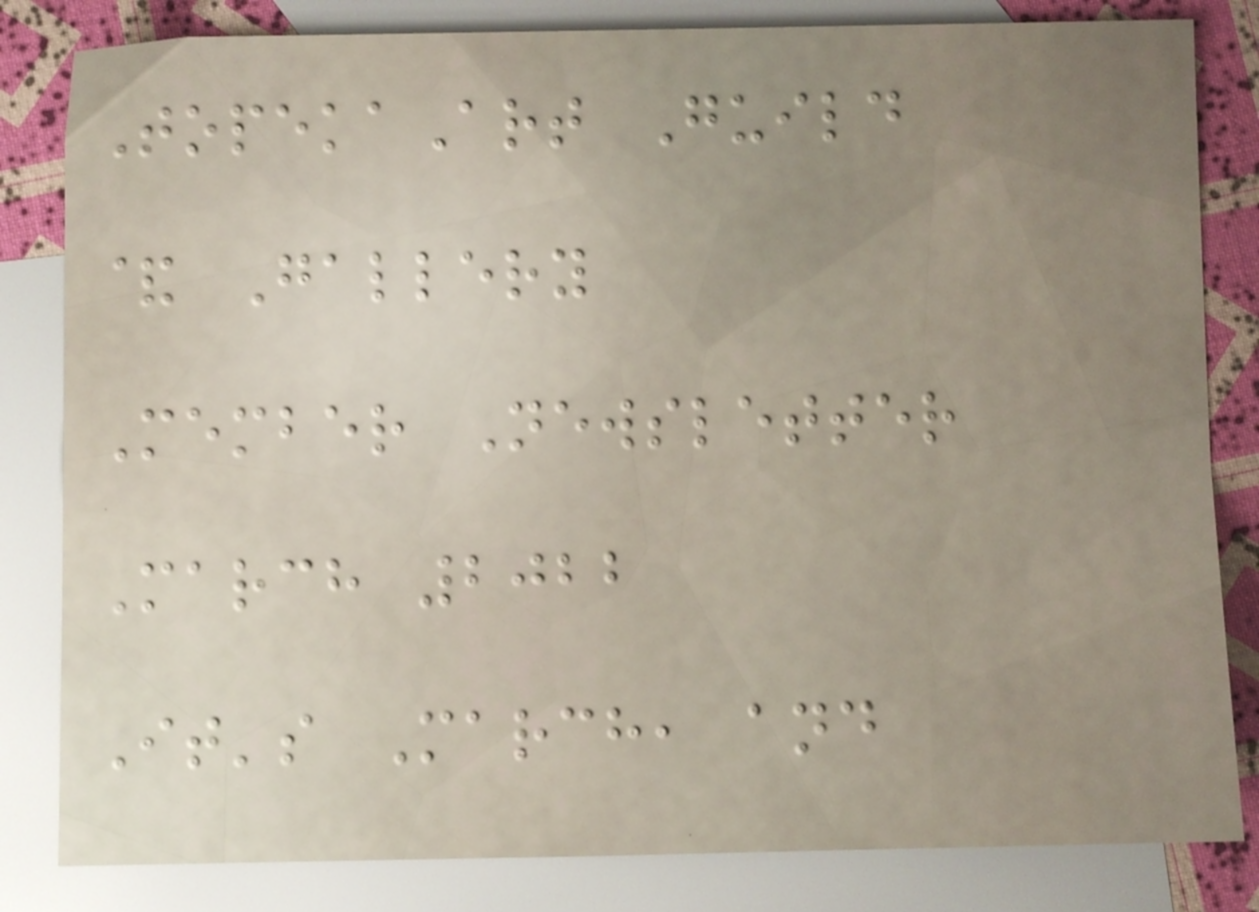TopekaArt Guild
& Gallery
Member Newsletter
March 2022
It's March, and
